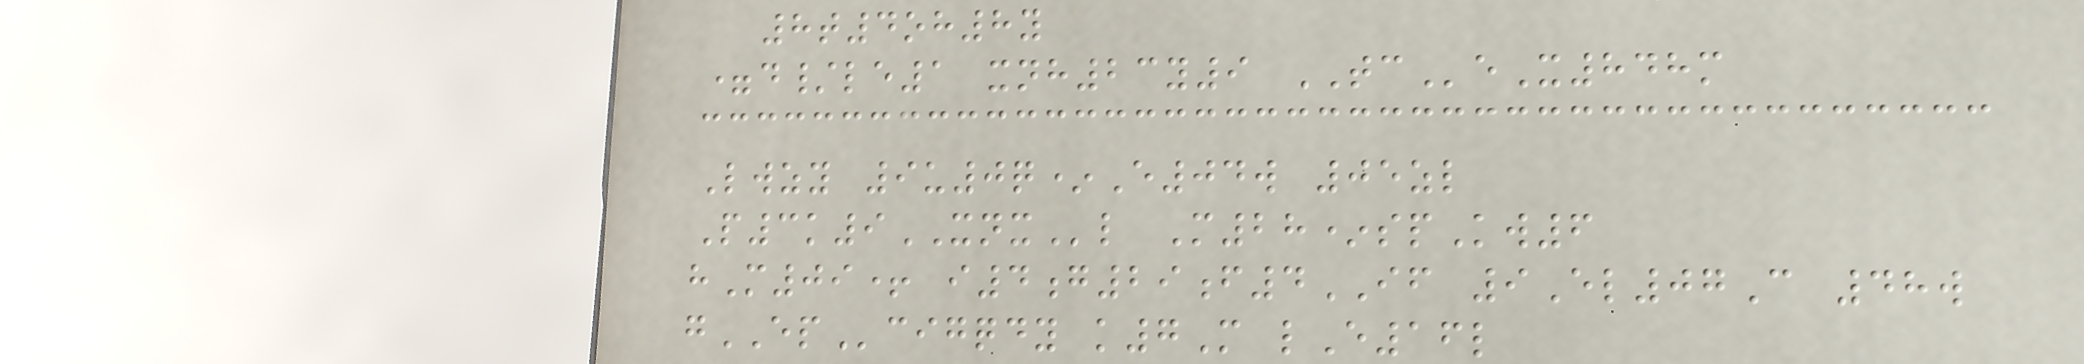8t4oh8y
=d/le1 xnh23y9 TCeX848m
Lwzy 9u0q*E04w 05zl
P3k9XNXl M28*spKw6
hM09+ i4g29f4IF 9El07C 48w
gEPcigqdy k7M lE16l
